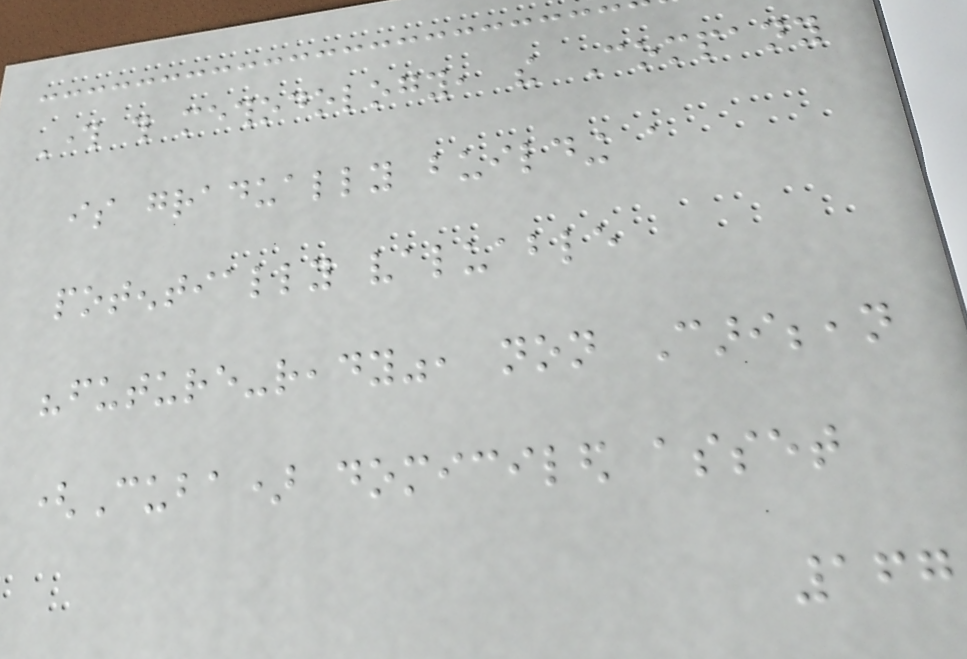Through this methodology, the Company
is gradually building a
potentially valuable
"future-ready", non Caribbean
(Cuba) domiciled asset
167
